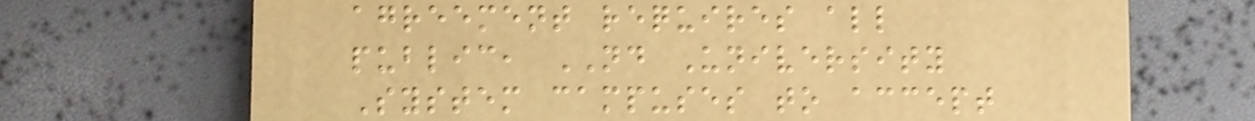agreement requires all
public, ND University
System campuses to accept
